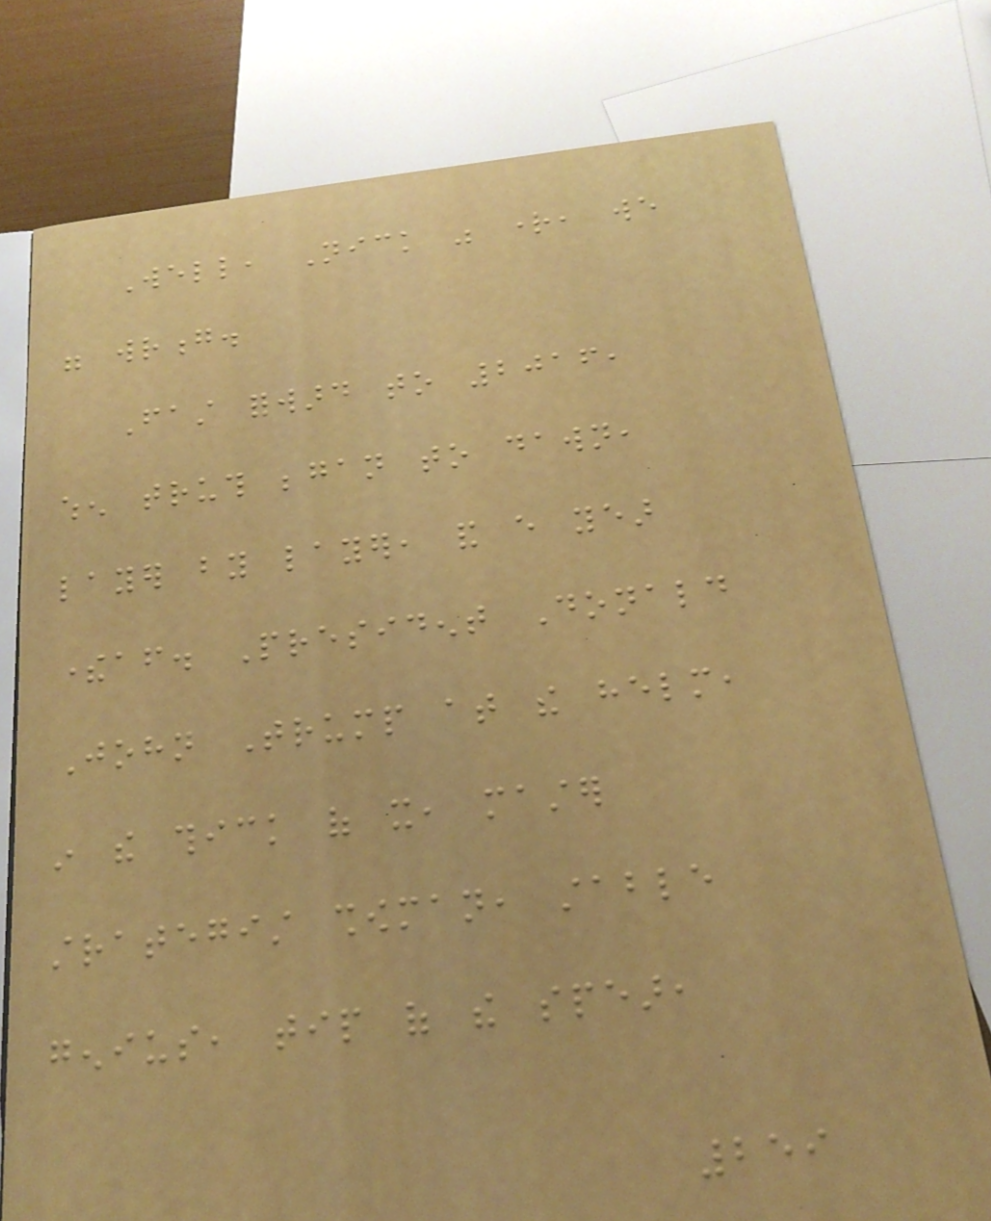Well, Nick was right, we
were wrong.
Fast forward to 2016,
when truth began to dawn,
layer by layer, and every year
thereafter. President Donald
John Trump at the helm,
in the thick of it, master
strategist showman, stable
genius, tip of the spear,
259
